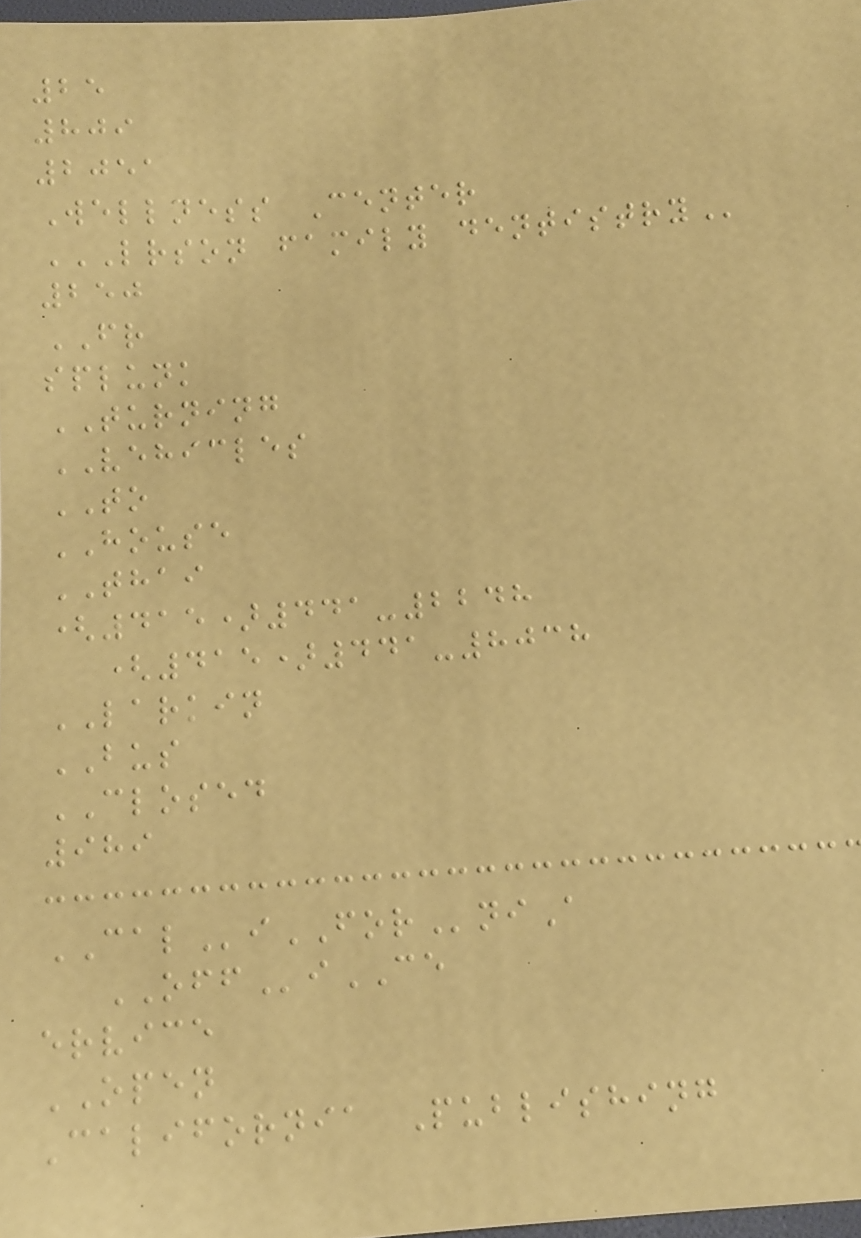25
809
2051
Wellness Center
LRSON FAMILY DENTISTRY
250
FR
splunk
TURNING
VEHICLES
TO
HOUSE
THAI
(415)441-2248
(415)441-8038
LARKIN
BUS
CLOSED
989
CALiFORniA
OFFiCE
ervice
OPEN
California Publishing
